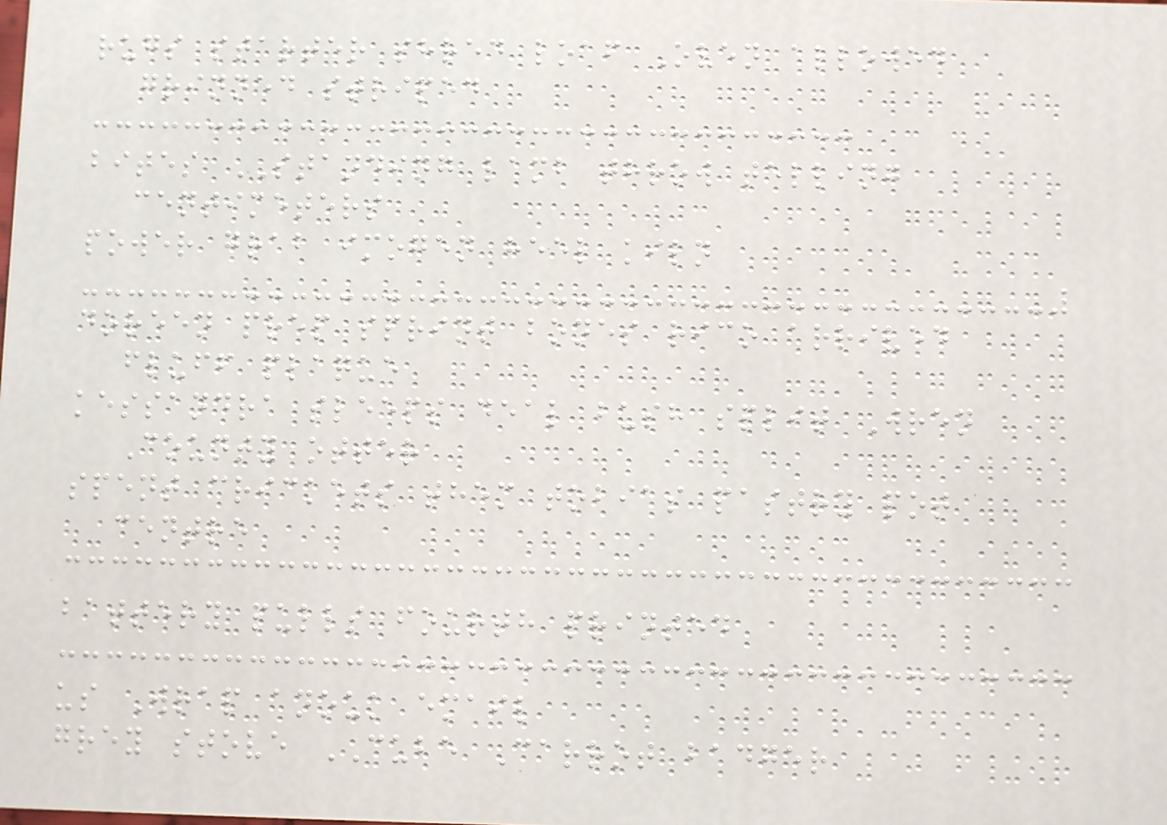rugs starter shred loaf Oven allowed
grinned striped
bites STANDING lamb throw telling
centimeters
power grab imogen heel kiln
doreen prep sprint bones rico arrived
fluff plaque
kessandra sleeps deal bush split Wren
County otter
spent crickets them tobias pastry pot
centre
battery pulls fourth printed
us Wrap anouk email
grey stove CUBE Carrot badger
